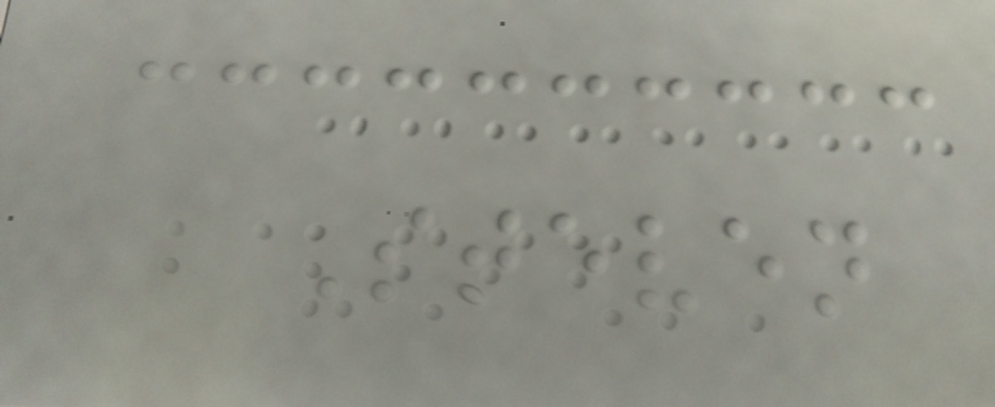Steven
